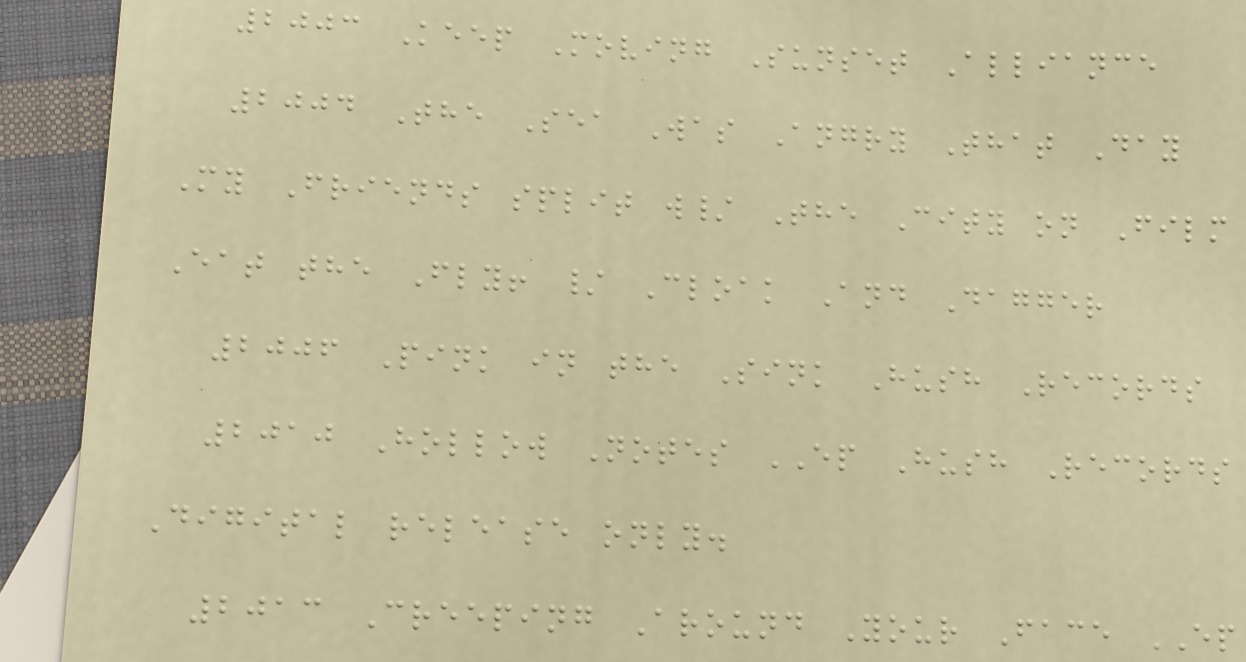2003 Keep Moving Sunset Alliance
2004 The Sea Was Angry That Day
My Friends split w/ The City on Film
Eat the Fly! / Cloak And Dagger
2006 Pink in the Sink Hush Records
2010 Hollow Notes EP Hush Records
Digital release only.
2013 Creeping Around Your Face EP
